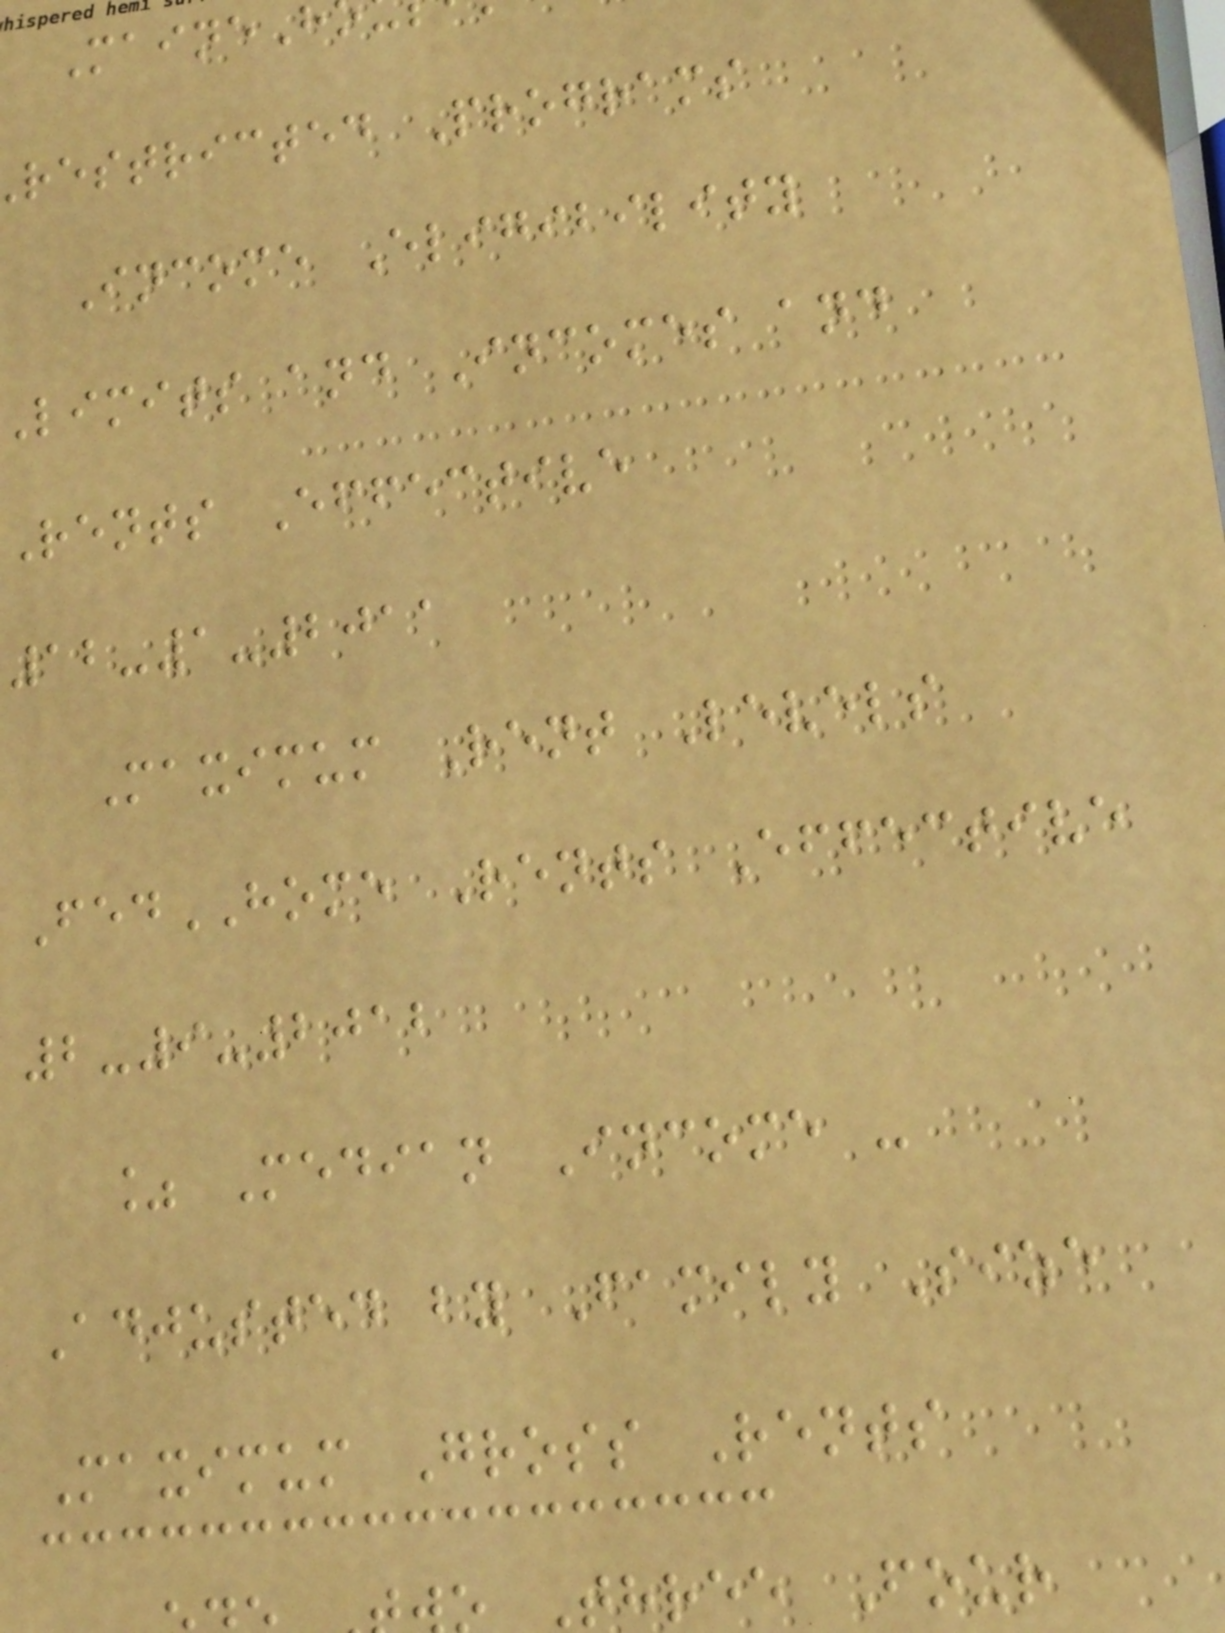MaineH
restricted Programs
Income Eligibility
limits and Incomes and
Rents Effective
12-1-2011
Maximum Rent Levels
FedHOME Rents Effective
2-9-2012
% Median Income -
Adjusted by Family Size
Maximum Gross Rents
Three Four
